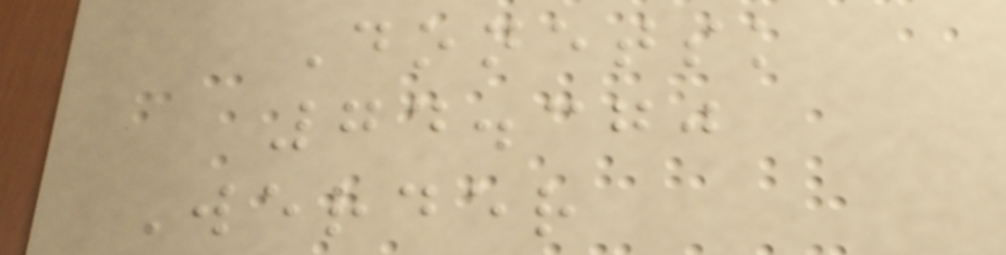Donetsk
74.370
Werder
